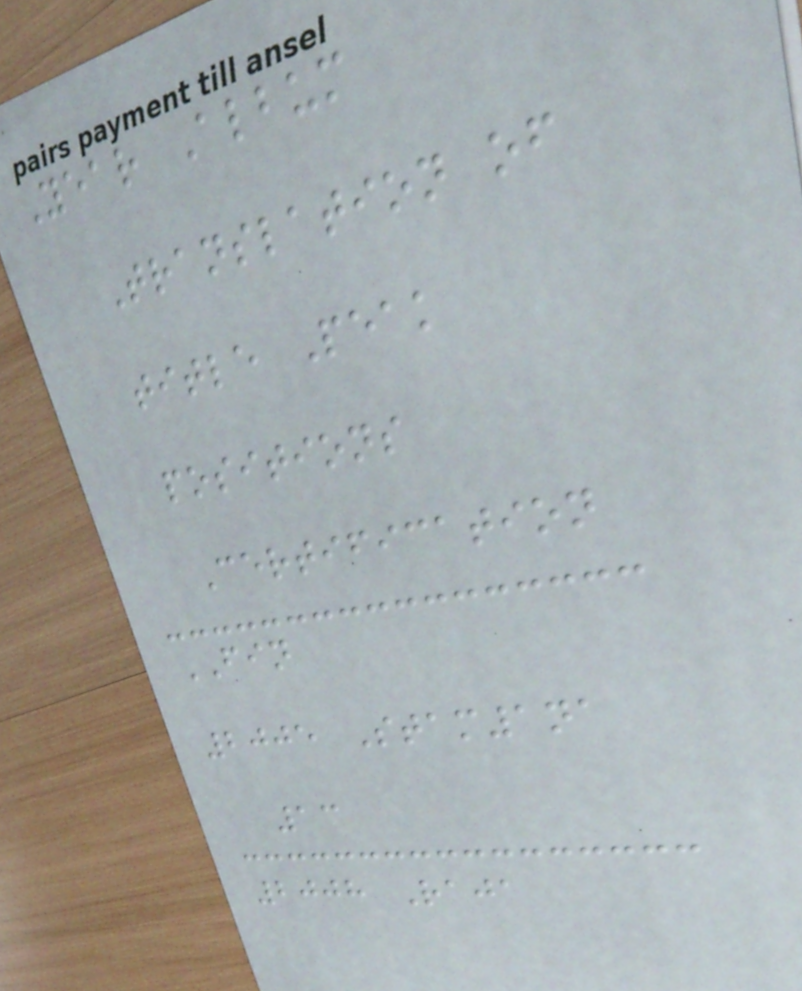Year Album
Translation of
title Peak
positions
Certification
FIN
2005 Stam1na
13
2008 Raja
